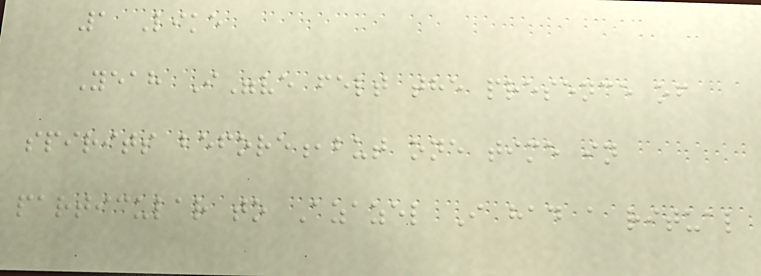1 Like
Yeah I"ve felt the presence of
spirits before,but one time in
particular to Azazel I had a ritual
